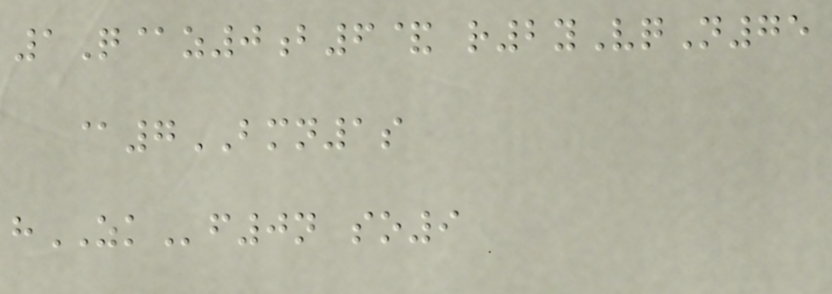1Q@z0b6& r2yVqN75
@7BMN1s
hZKf0n so9
